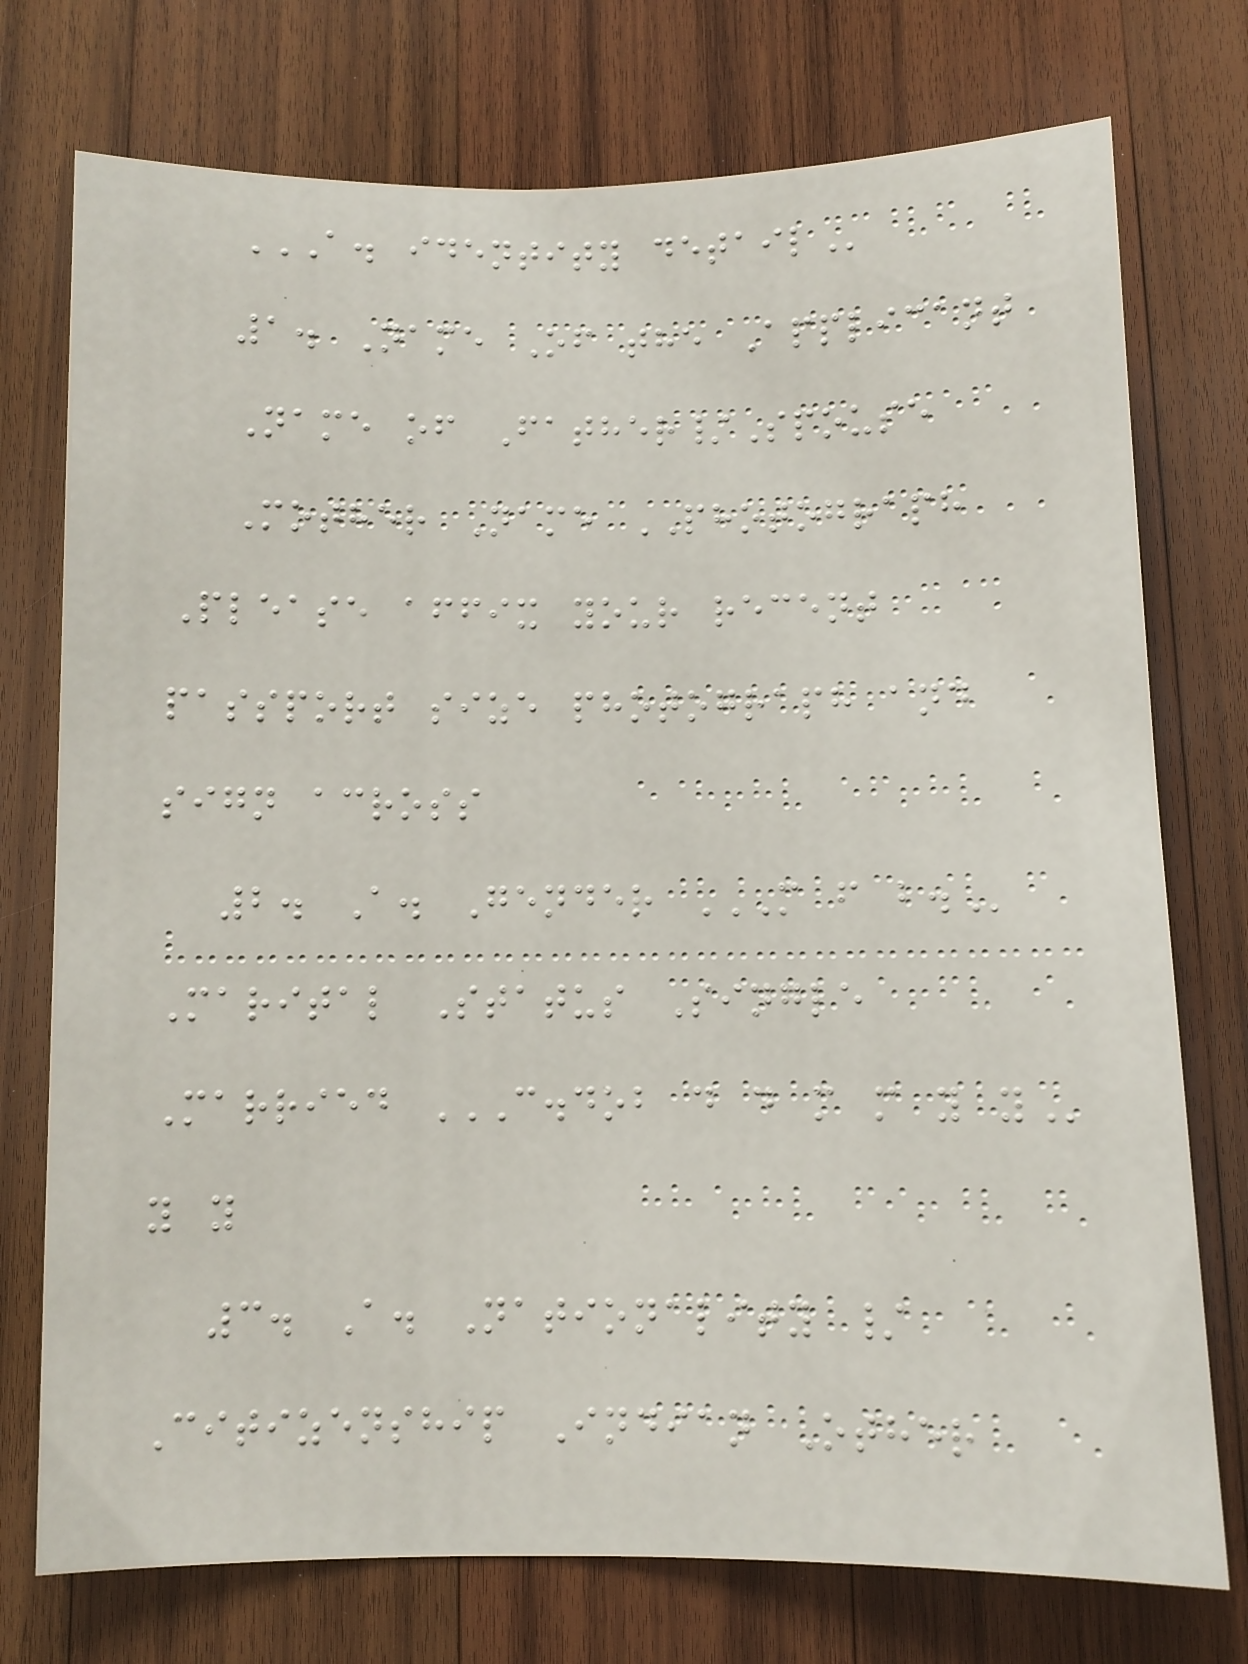A. IDENTITY DETAIL
1. Name Of the Applicant
Name of Father/Spouse
Mother Name PHOTOGRAPH
Please affix your recent
passport size photograph and
sign across
2. A. Gender M F B.
Marital Status Single
Married C.DOB D D M M Y Y
y y
3. A. Nationality /
Citizenship Indian Other
